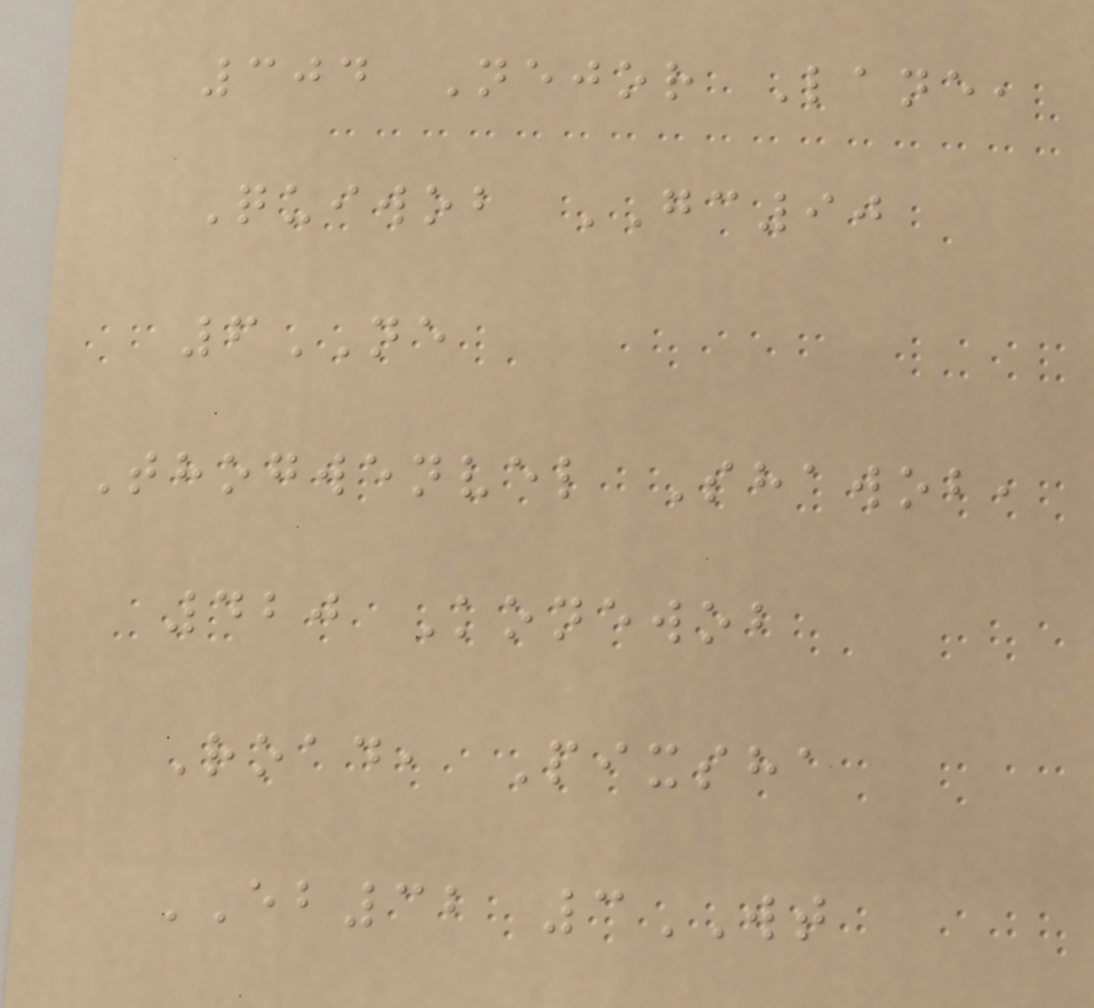304 Nejor Lane,
Quiwob GC90
6NE
Thogwenvel Shawob,
420 Konewob
Road, Pixsha
EB32 3WT
